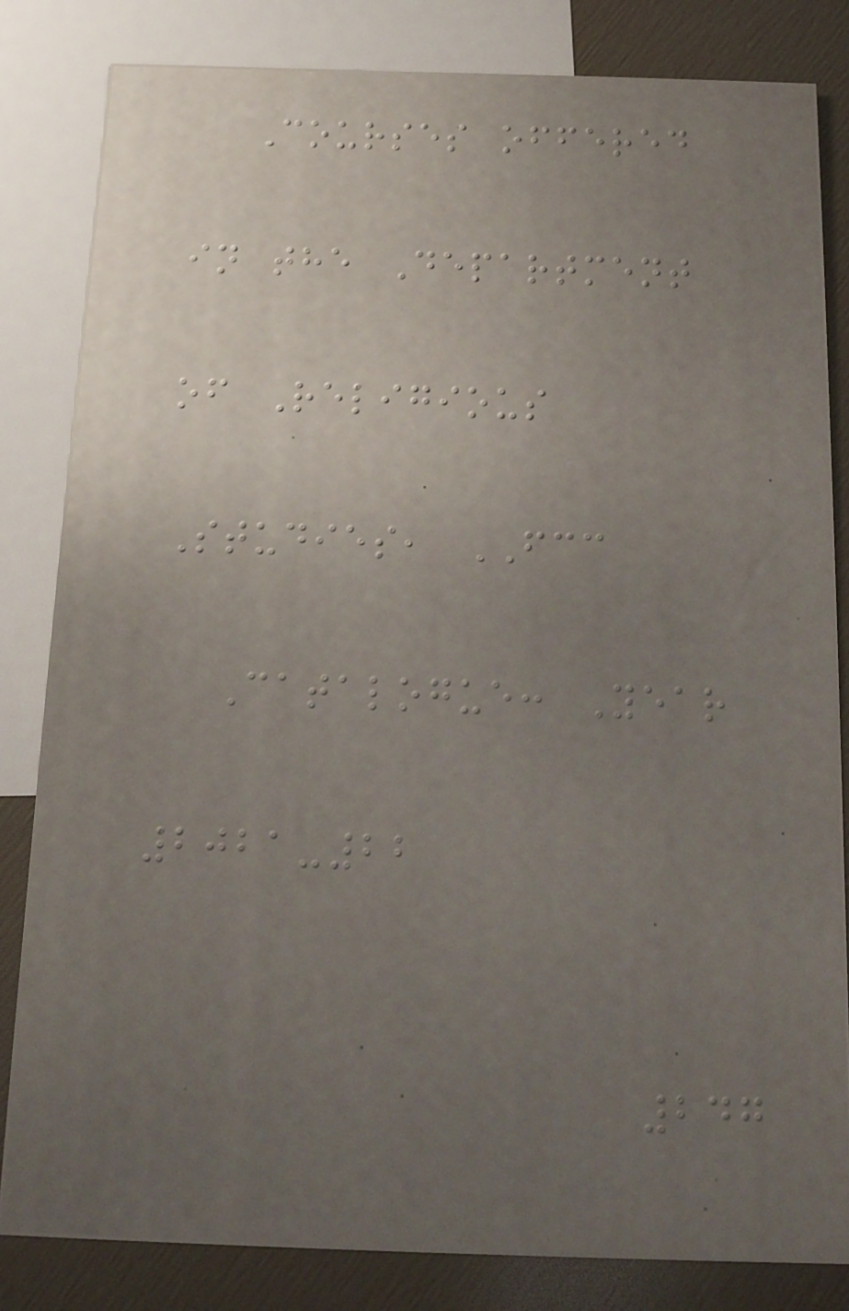Courses offered
in the Department
of Religious
Studies, FCC
Catalogue: Year
2021-22
247
